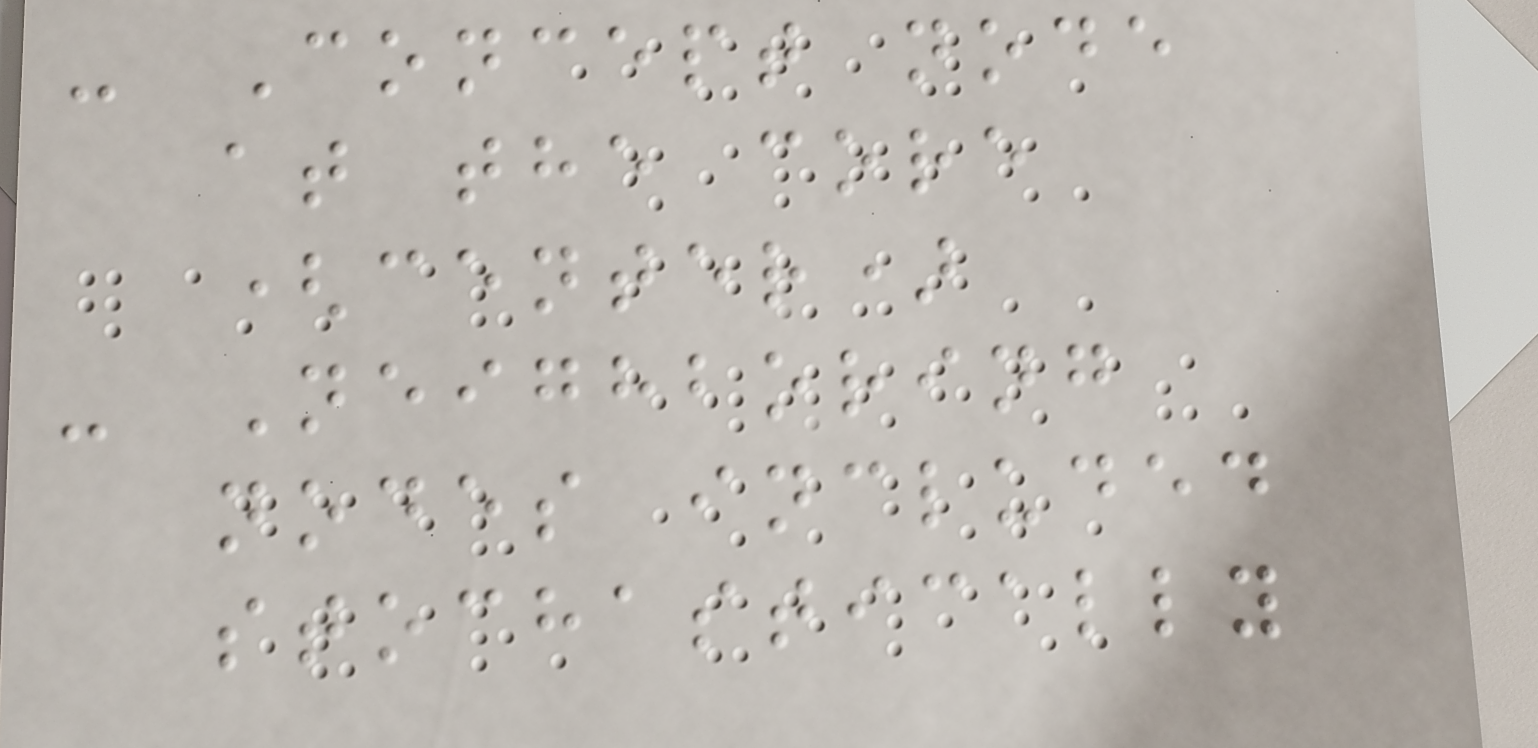- Concept node
at the core
(center)
- Neighboring
nodes included
stochastically
